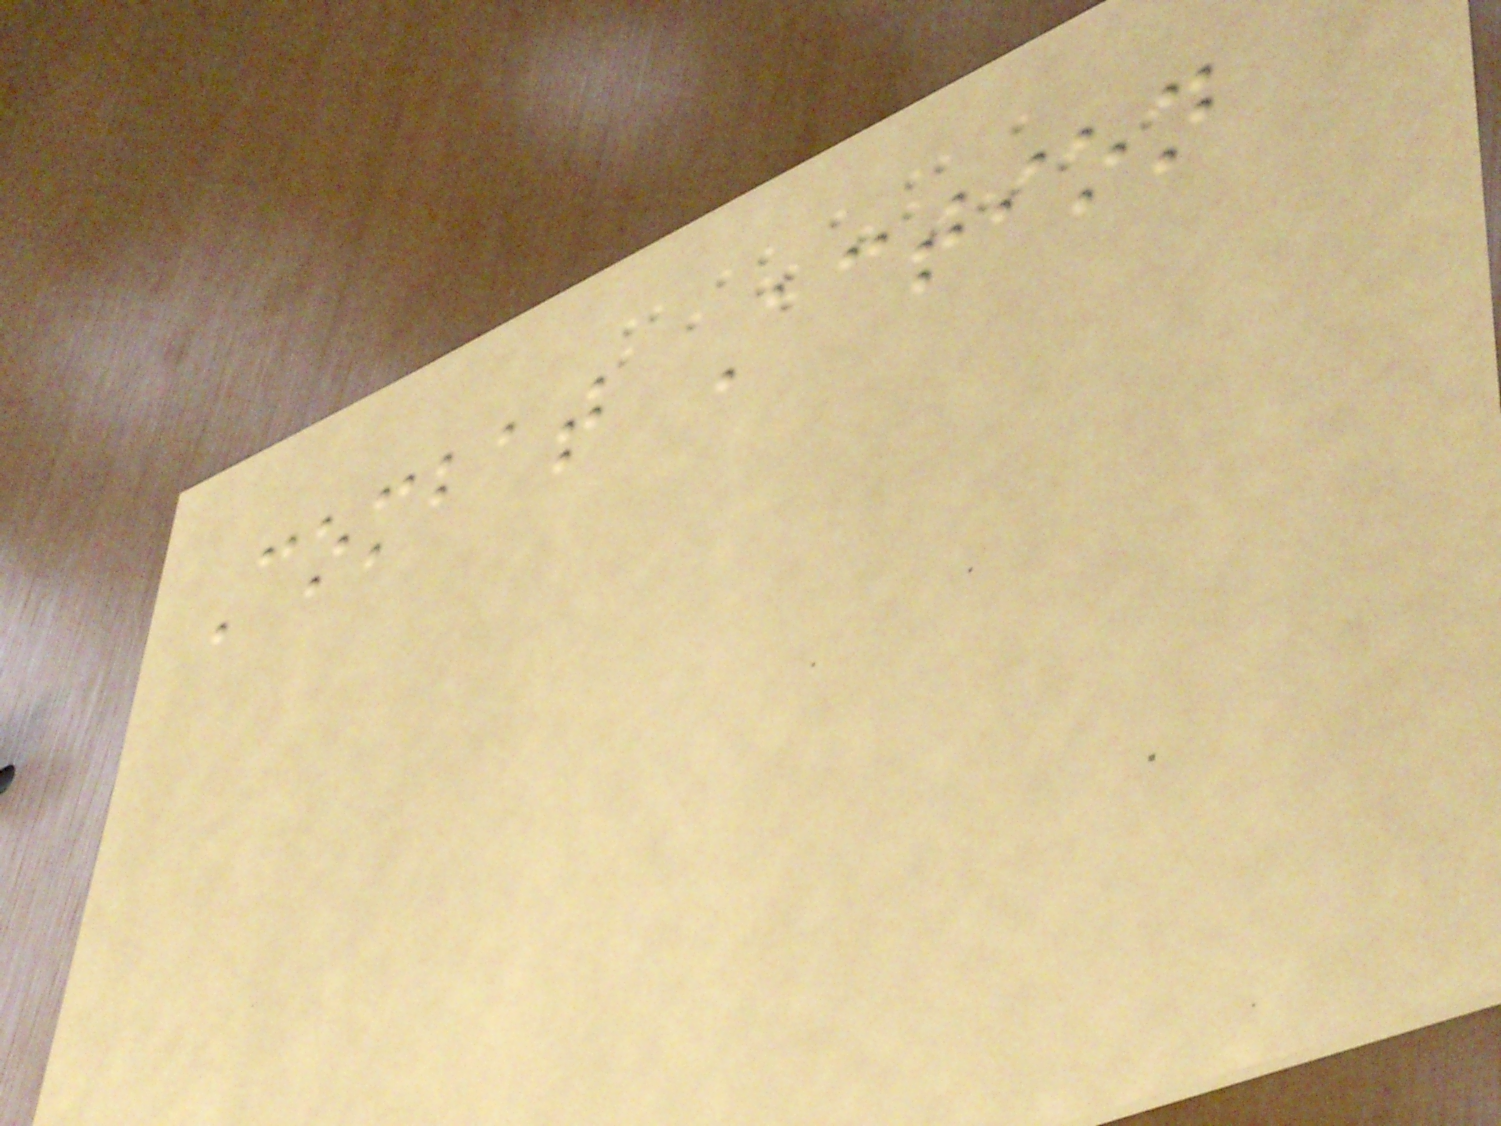Combat Action
